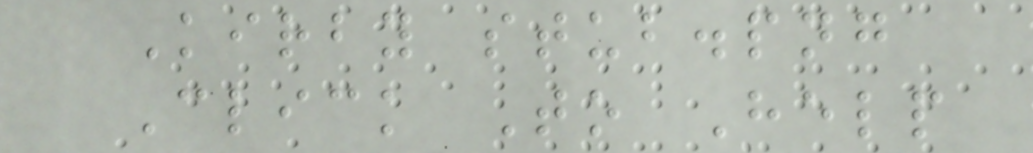Kirby stub.png
Click To Help
